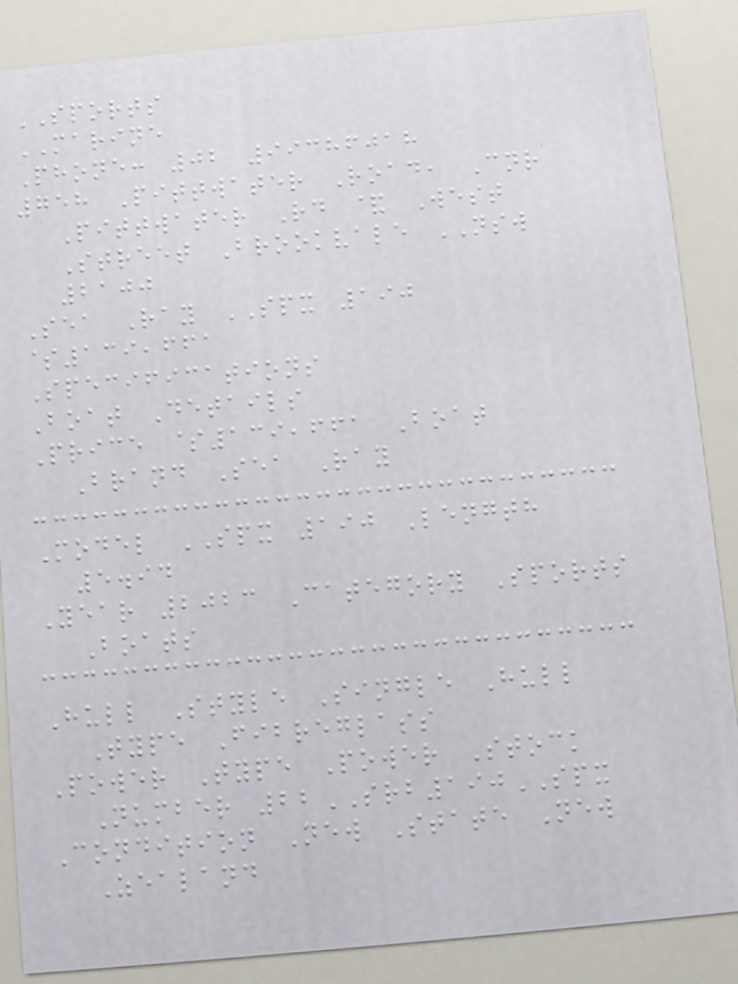SPORTS
MARINE
Phone: 02 99386018
758 Pittwater Road, Cnr
Pittwater Rd & West
Street Brookvale NSW
2100
Sea Ray SPX 190
$139,661
Specifications
Boat Details
Price $139,661 Boat
Brand Sea Ray
Model SPX 190 Length
5.94
Year 2023 Category Sports
Boats
Hull Style Single Hull
Type Fibreglass
Power Type Power Stock
Number 22SRB190SPX
Condition New State New
Zealand
